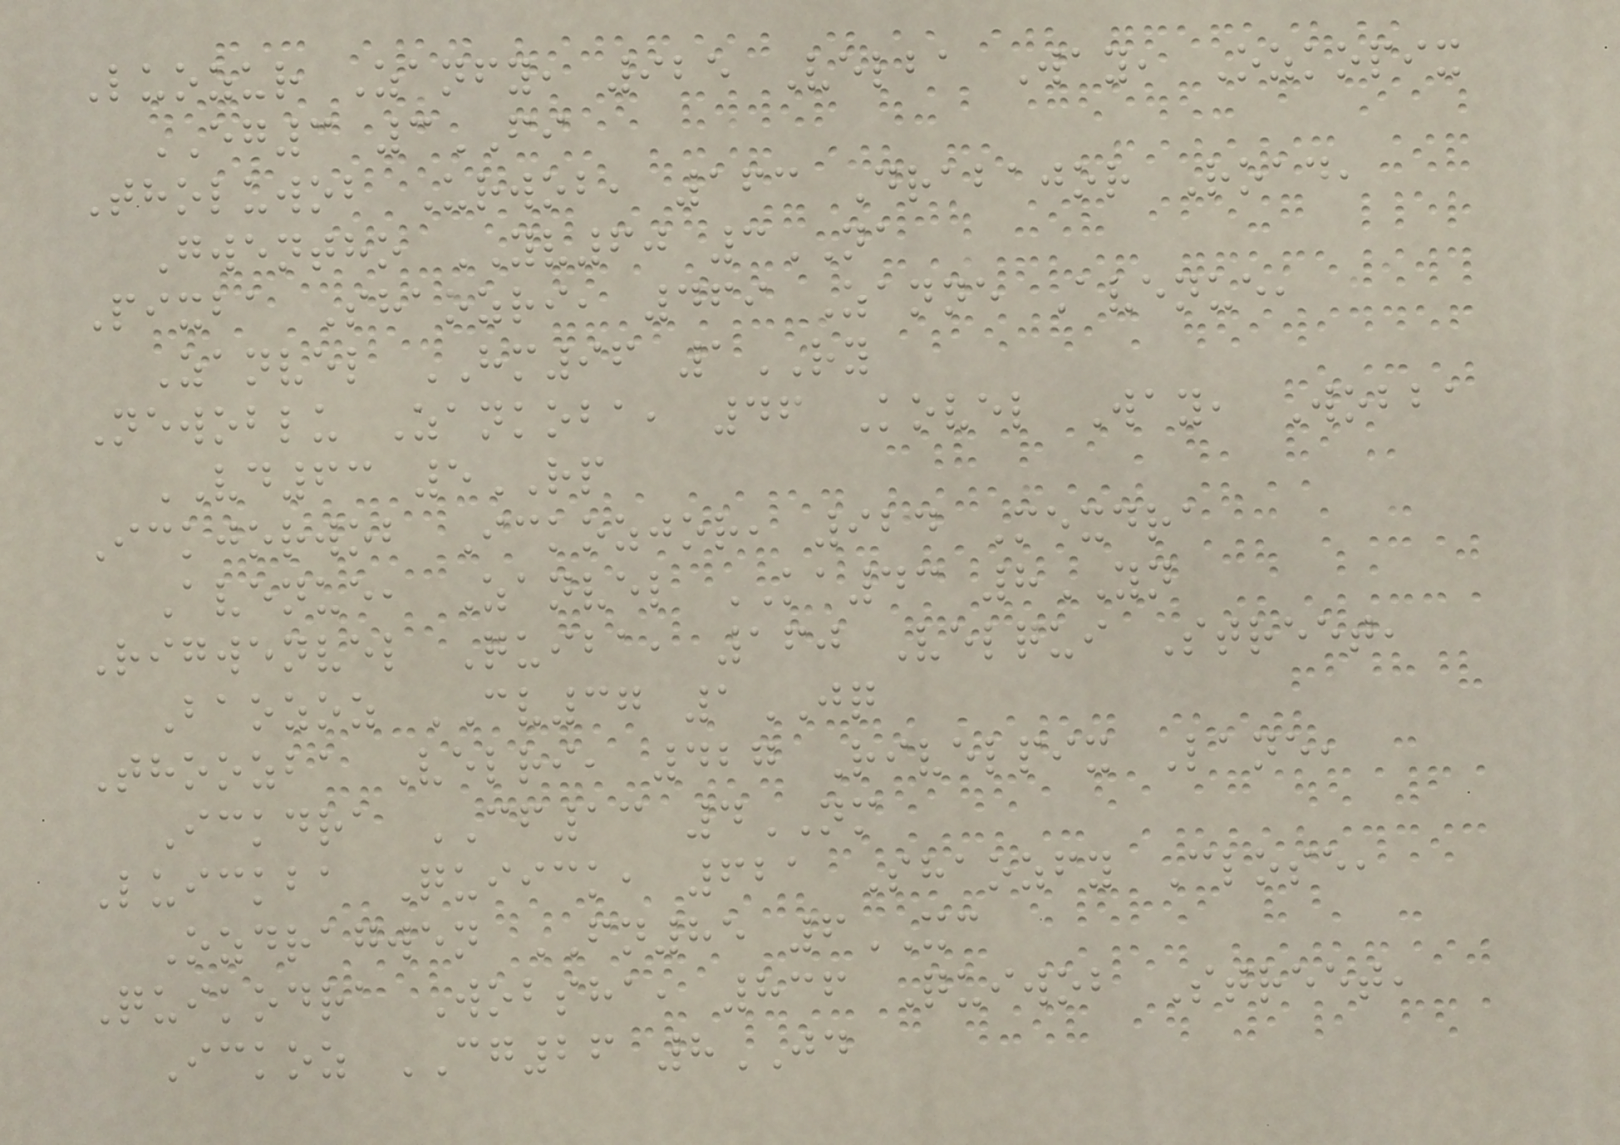Luozur Zanfy, 925 Velba Way, Ozkopix
EG3 3FI
Tholuwob Urwob, 163 Drabajor Road,
Gwentho YV60 3NA
Pixba Shaozri, 469 Zanne Avenue,
Zanvel HM96 1RY
Newoblu Zankoba, 46 Kovel Way, Wobba
VD63 5RP
Ickjorwob Ickozjor, 924 Mexdra
Avenue, Zanvel KA43 8YN
Rigwenvel Quiba, 160 Velqui Street,
Baozoz CV37 1JQ
Thoozba Velri, 427 Rivelpix Lane,
Ickdra CF13 4NM
Luickba Quiick, 621 Shaozfy Close,
Ozdragwen FN85 6XC
Quikodra Wobsha, 836 Quiwob Street,
Ickoz CG26 8JD
